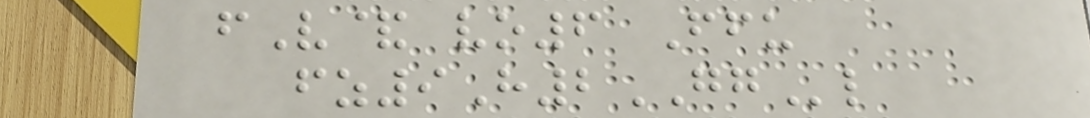fV& vo6 Ffu
fz9H2GGl
